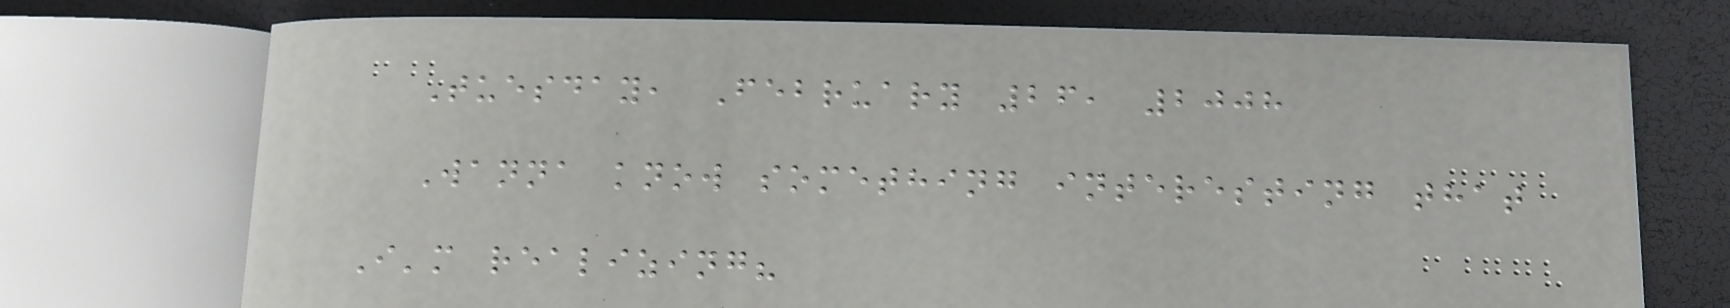Tuesday, February 26, 2008
Wanna know something interesting that
I'm realizing?
